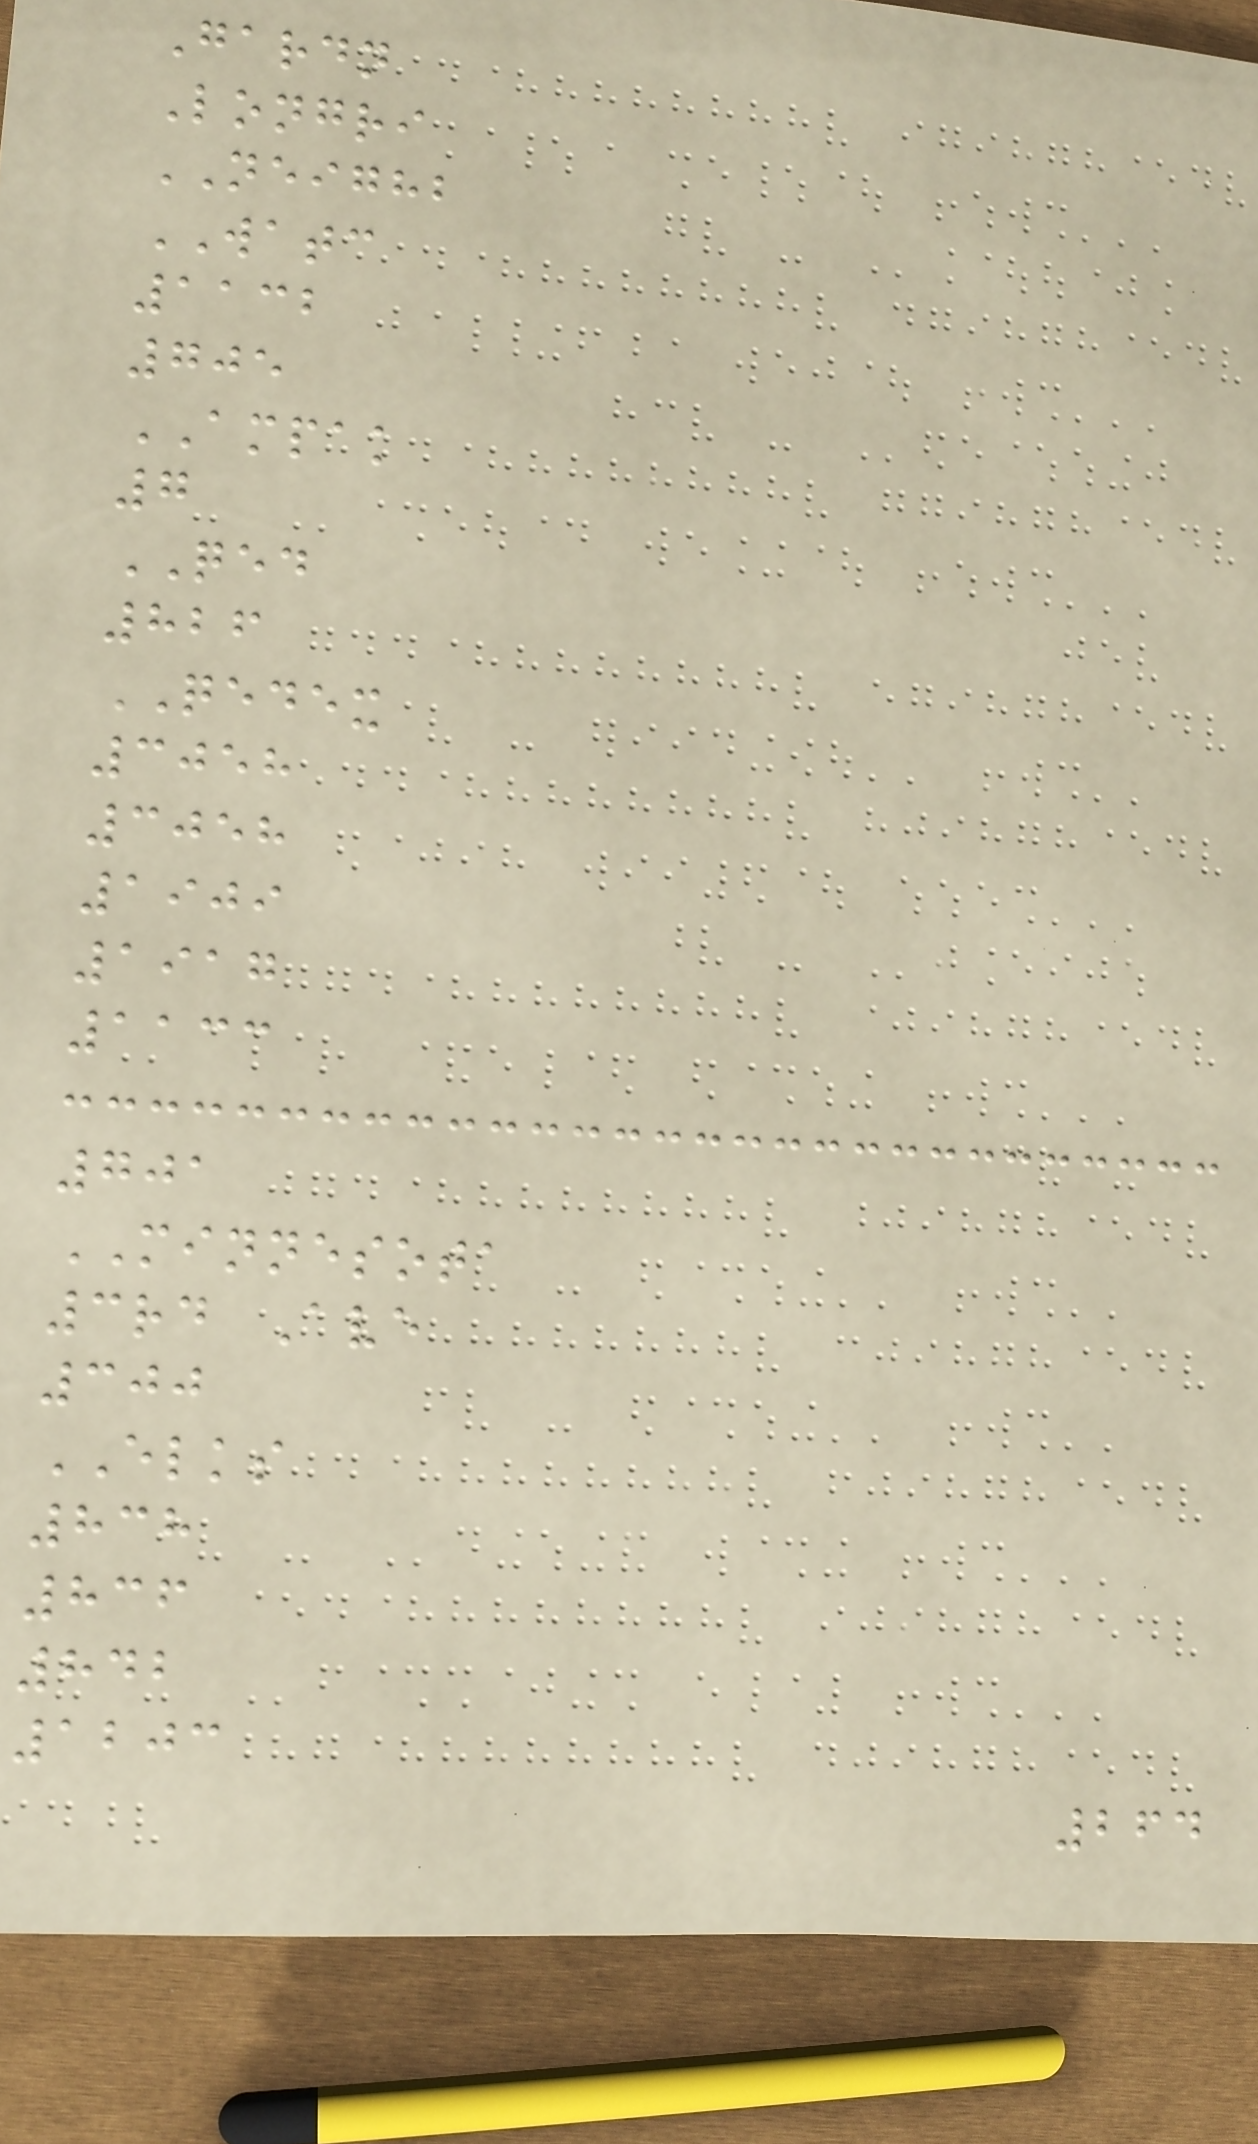Gardn
Longri
NEIGHB
WATC
1132
705
AMPAK
7
QED
826
QEDEX
3058
3058
1909
1917
1133
701
MINNESOTA
3rd Ave
300
ELKS
838
836
842
1203
264
